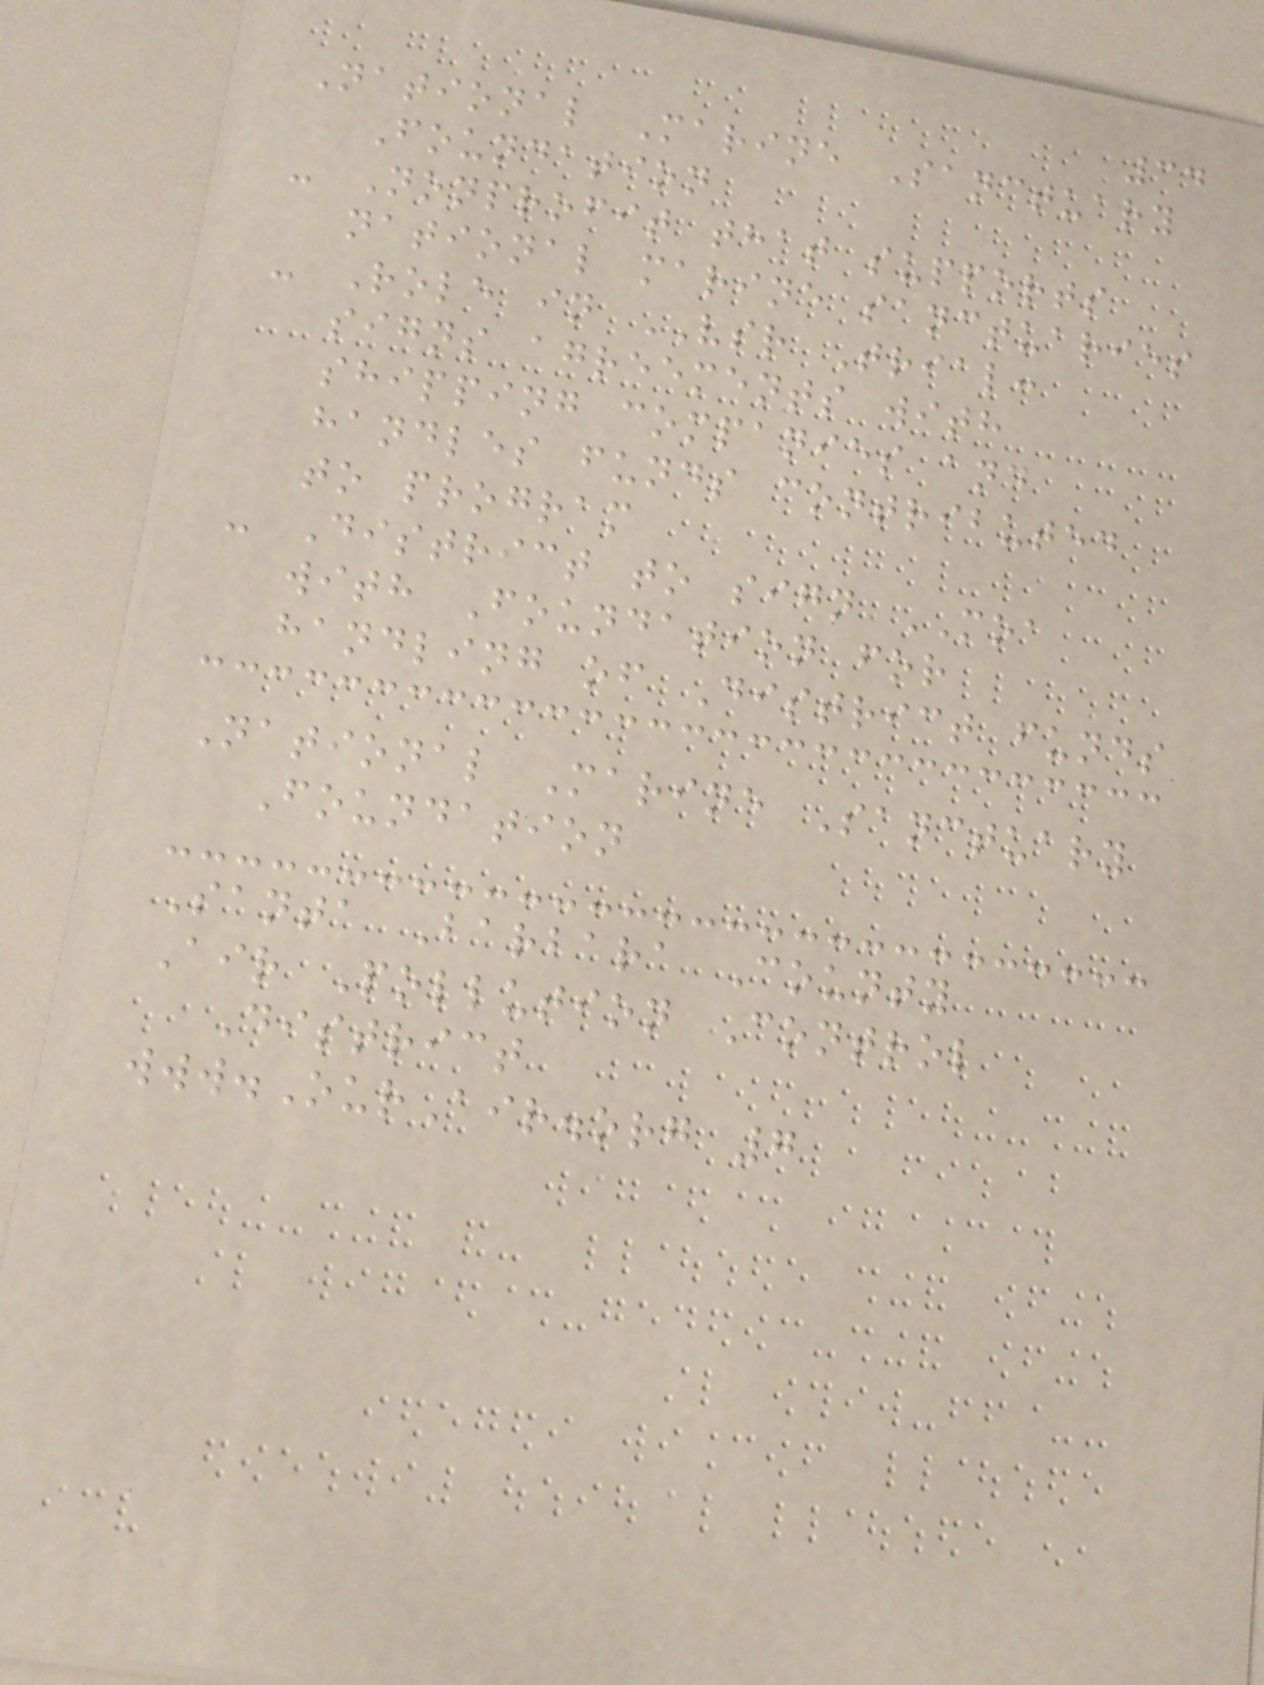34
National Marine Sanctuary
Foundation
- Nonprofit that supports
national marine sanctuaries
- Role in VSR Trial:
signs agreements with
shipping companies and
handles funds contributed
to program
- District to sign MOA
with Foundation for
handling of District funds
National Marine Sanctuary
Foundation
Santa Barbara County
Air Pollution Control
District
www.OurAir.org 7
